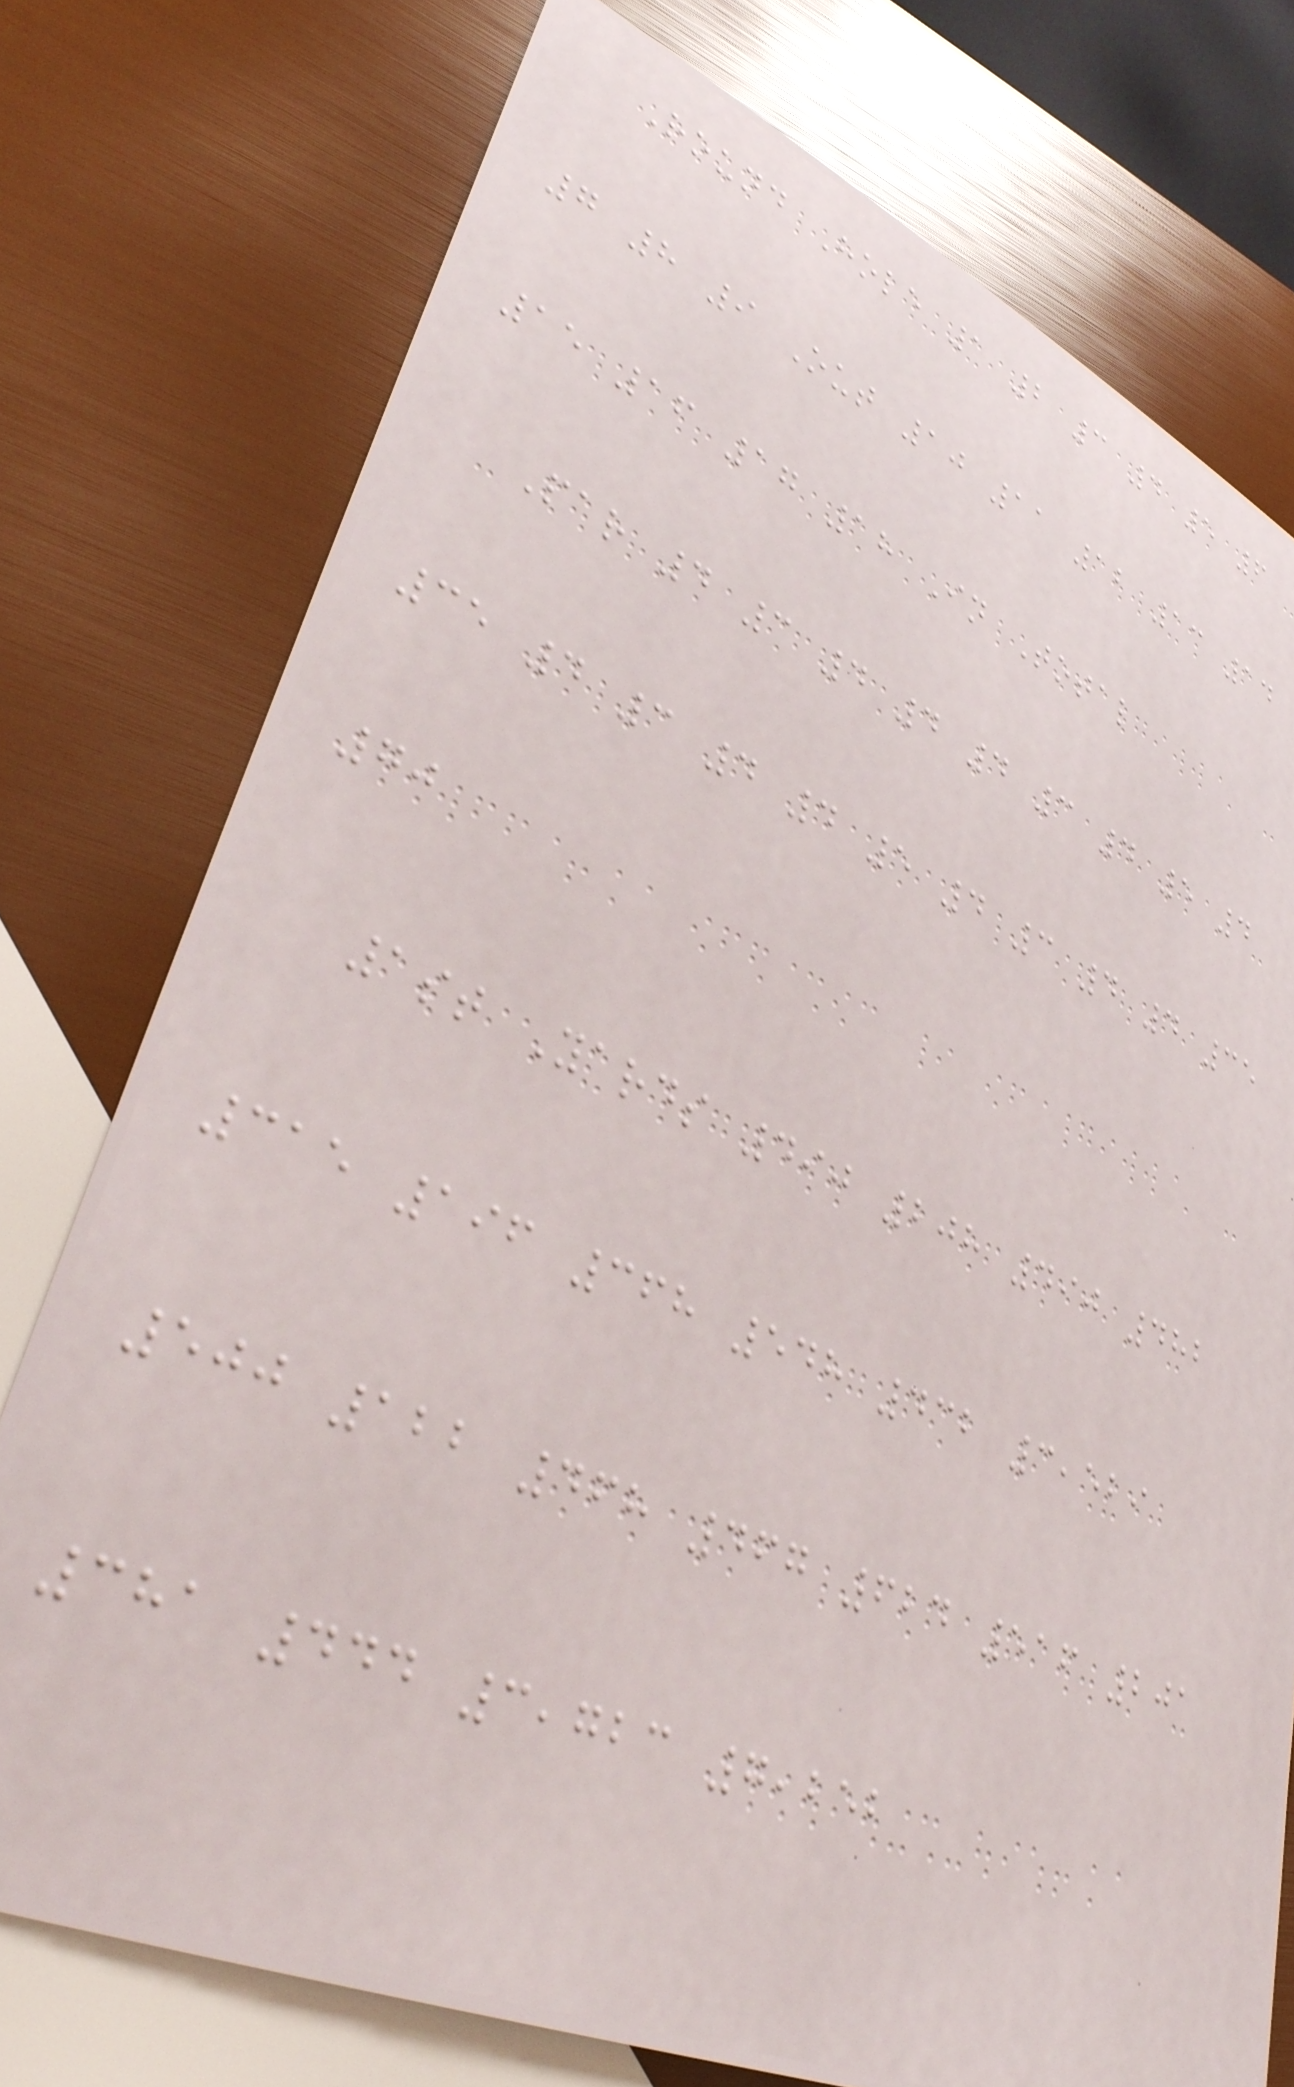Round Hole 1 2 3 4 5 6
7 8 9 Out 10 11 12 13 14
15 16 17 18 In Total
Par 4 3 4 4 4 3 4 5 4
35 4 3 4 4 5 4 3 4 4 35
70
1st Yards 490 208 490 482
315 196 368 548 432 3,529
500 122 468 467 624 516 201
381 444 3,723 7,252
